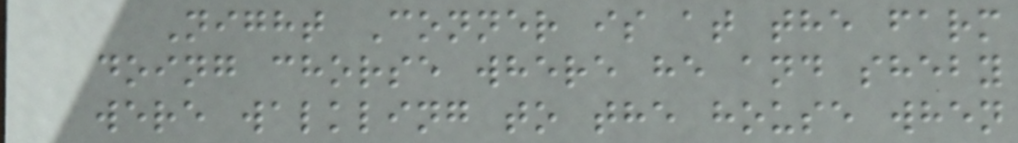Night Conner is at the farm
doing chorse where he and sheby
were walkling to the house when
